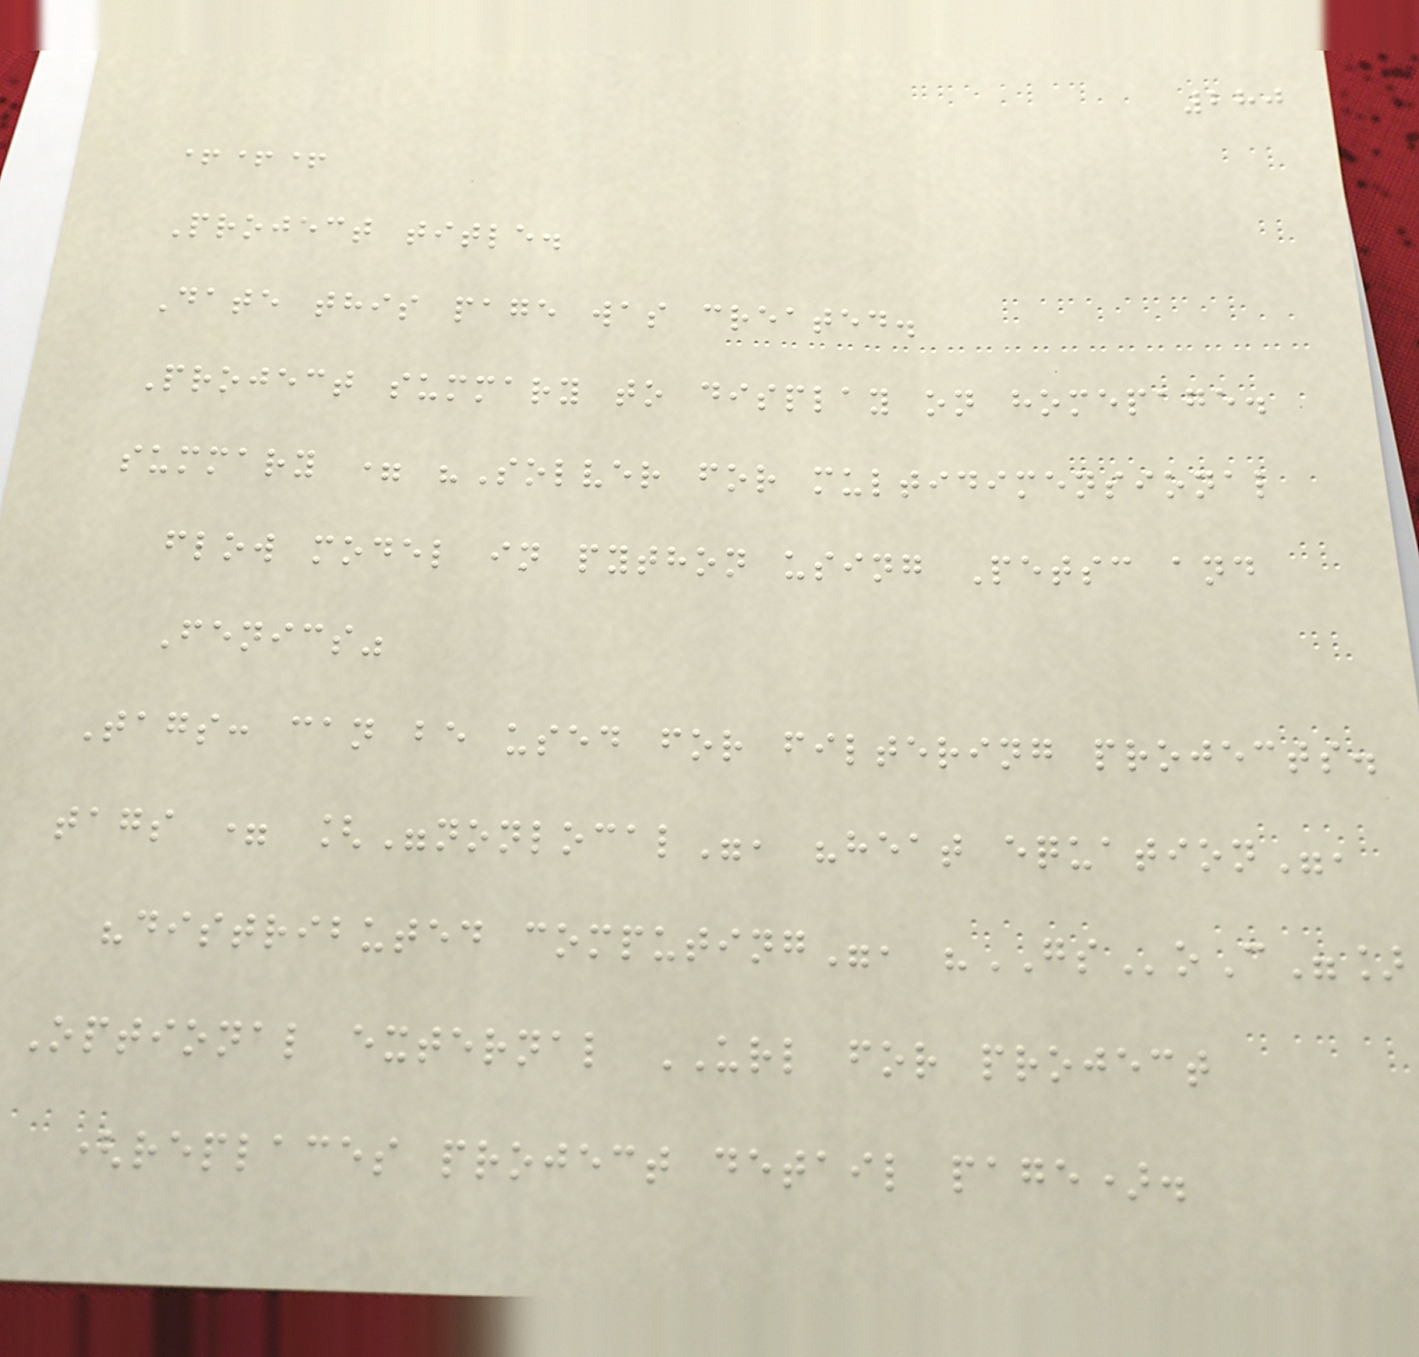280
+++
Project title.
Date this page was created.
Project summary to display on homepage.
summary = "Solver for multidimensional
flow model in python using Petsc and
Fenics"
Tags: can be used for filtering projects.
tags = ["nonlocal", "heat equation",
"distributed computing", "GSoC"]
Optional external URL for project
(replaces project detail page).
